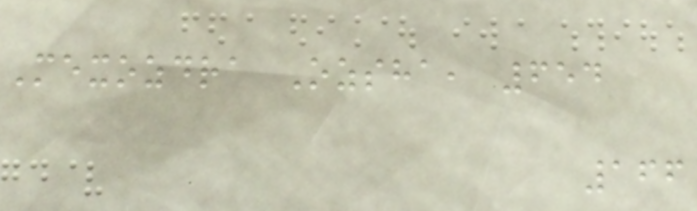Mexozdra Ozsha, 654
166
